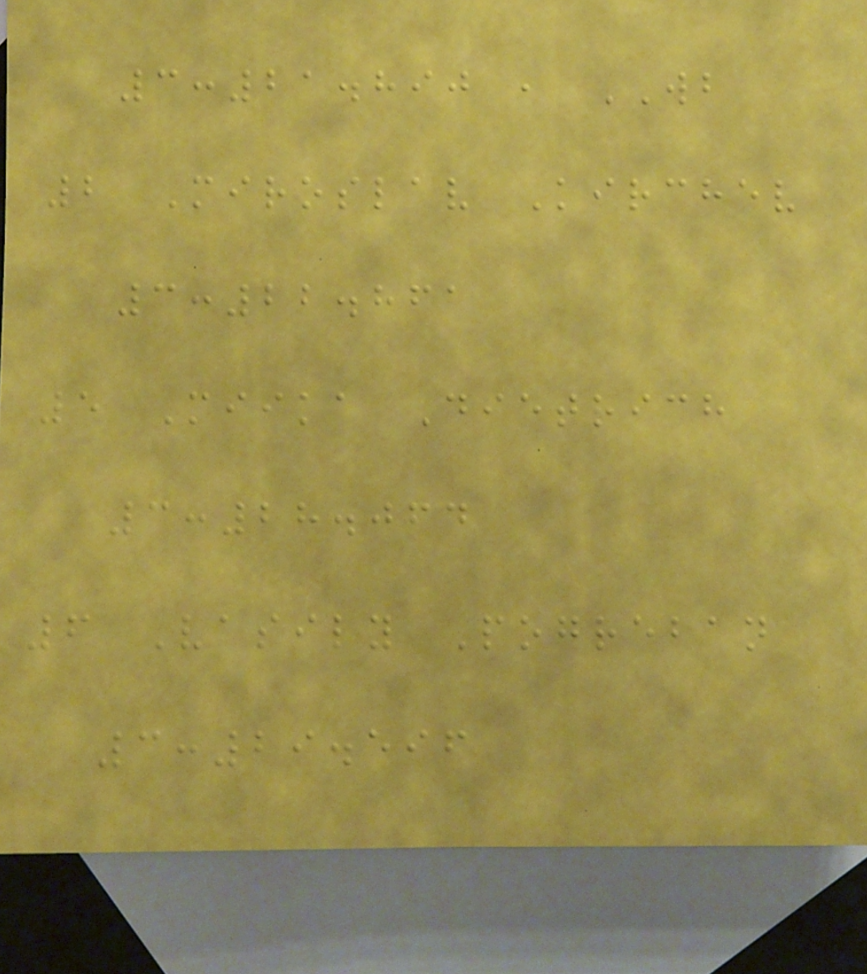3:21.890 , WB
2 Miroslav Kirchev
3:22.861
5 Miika Dietrich
3:28.064
6 Vasily Pogreban
3:29.596
